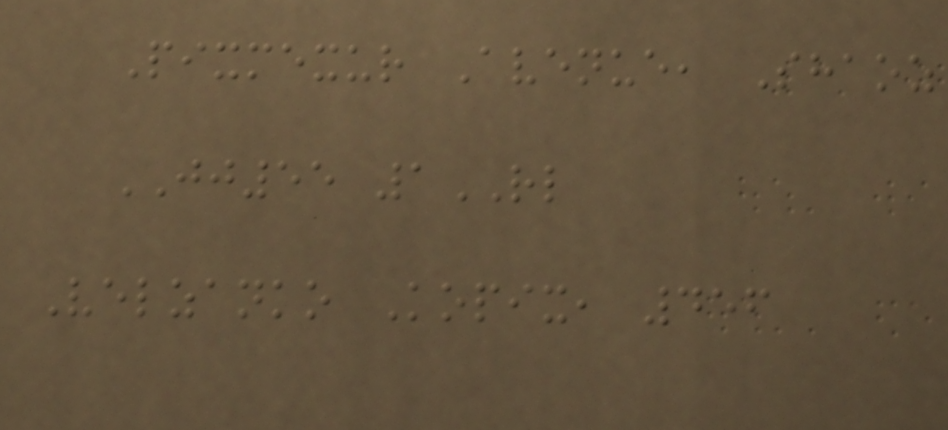Pixmexur Avenue, Shaoz
JJ55 1RL
Velzanko Kopix, 456
